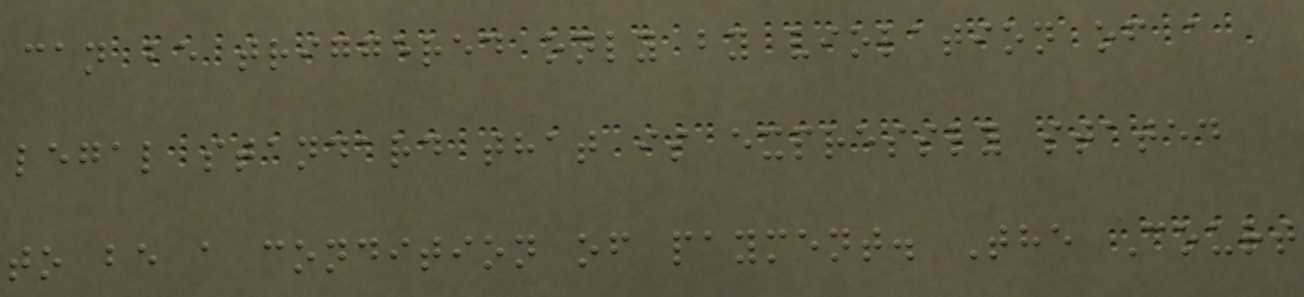can be triggered only by violation of a
legal standard that is expressly stated
to be a condition of payment. The Court
